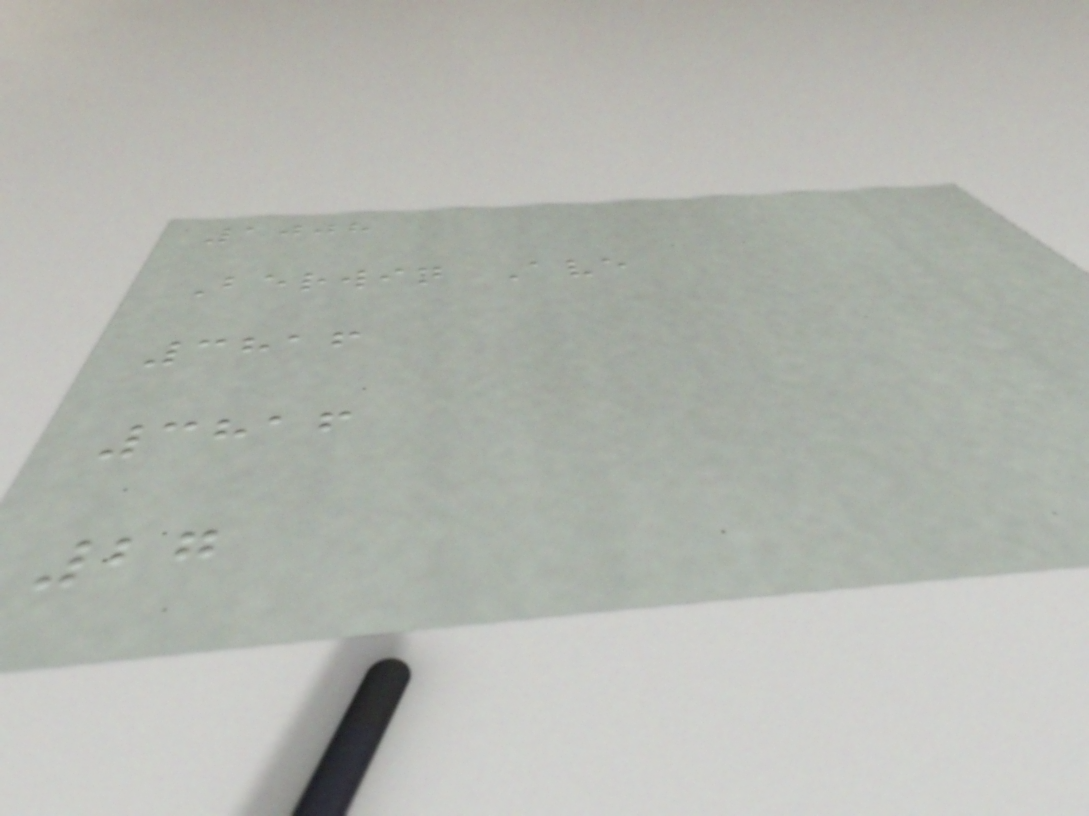1008
Berwin Ave
3816
3816
27
